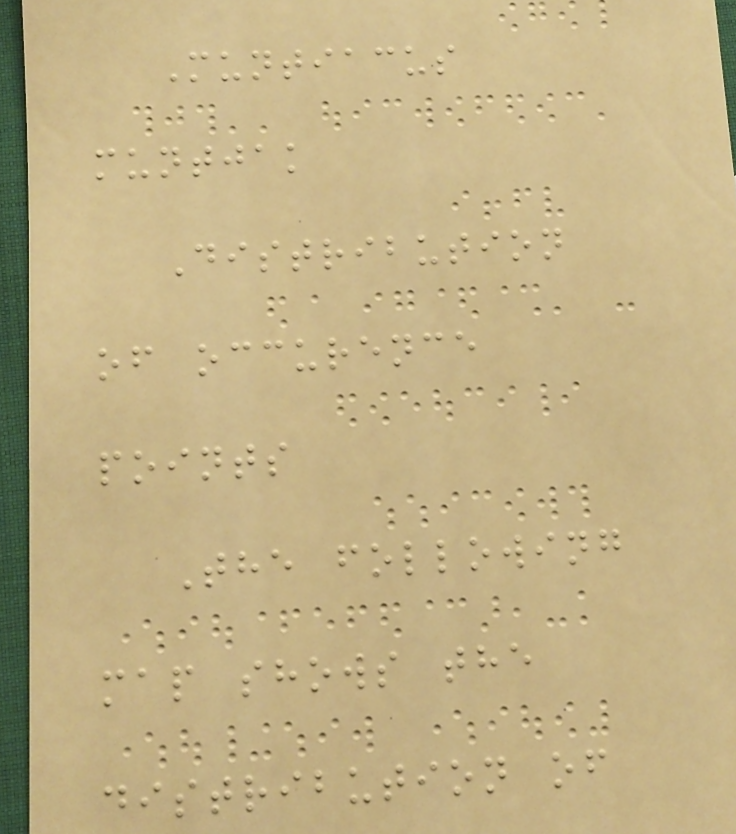Muntiacus
muntjak
Distribution
of occurence
points
The following
map shows the
distribution of
